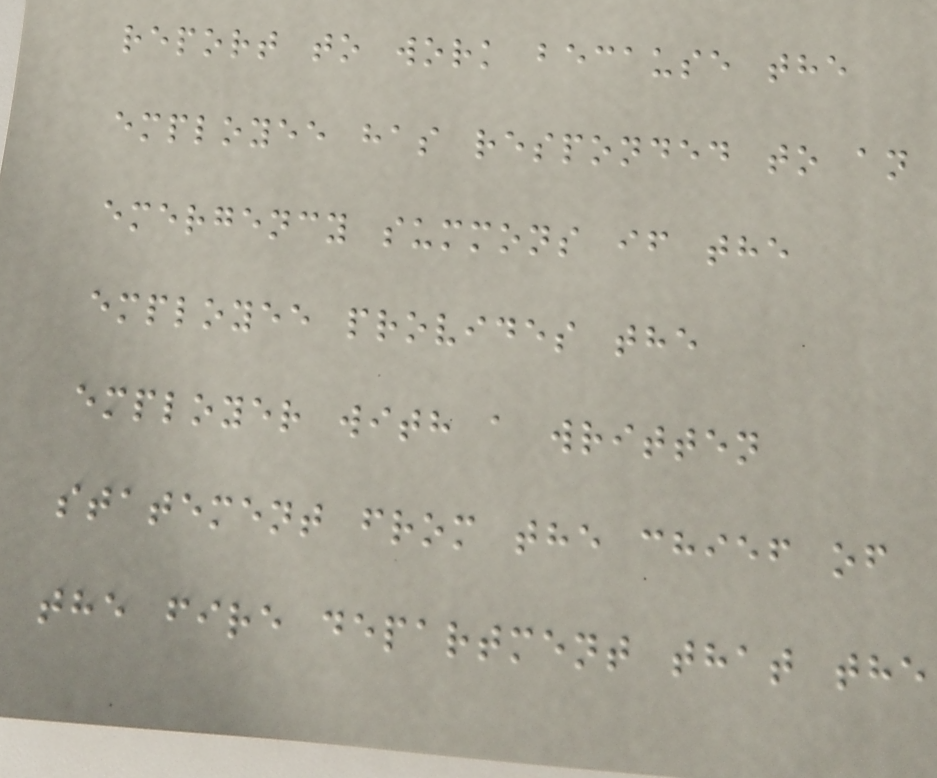report to work because the
employee has responded to an
emergency summons if the
employee provides the
employer with a written
statement from the chief of
the fire department that the
